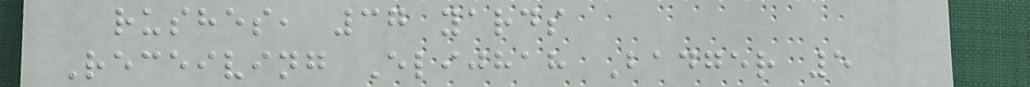rushes, 37 yards
Receiving Elijhah Badger 5
